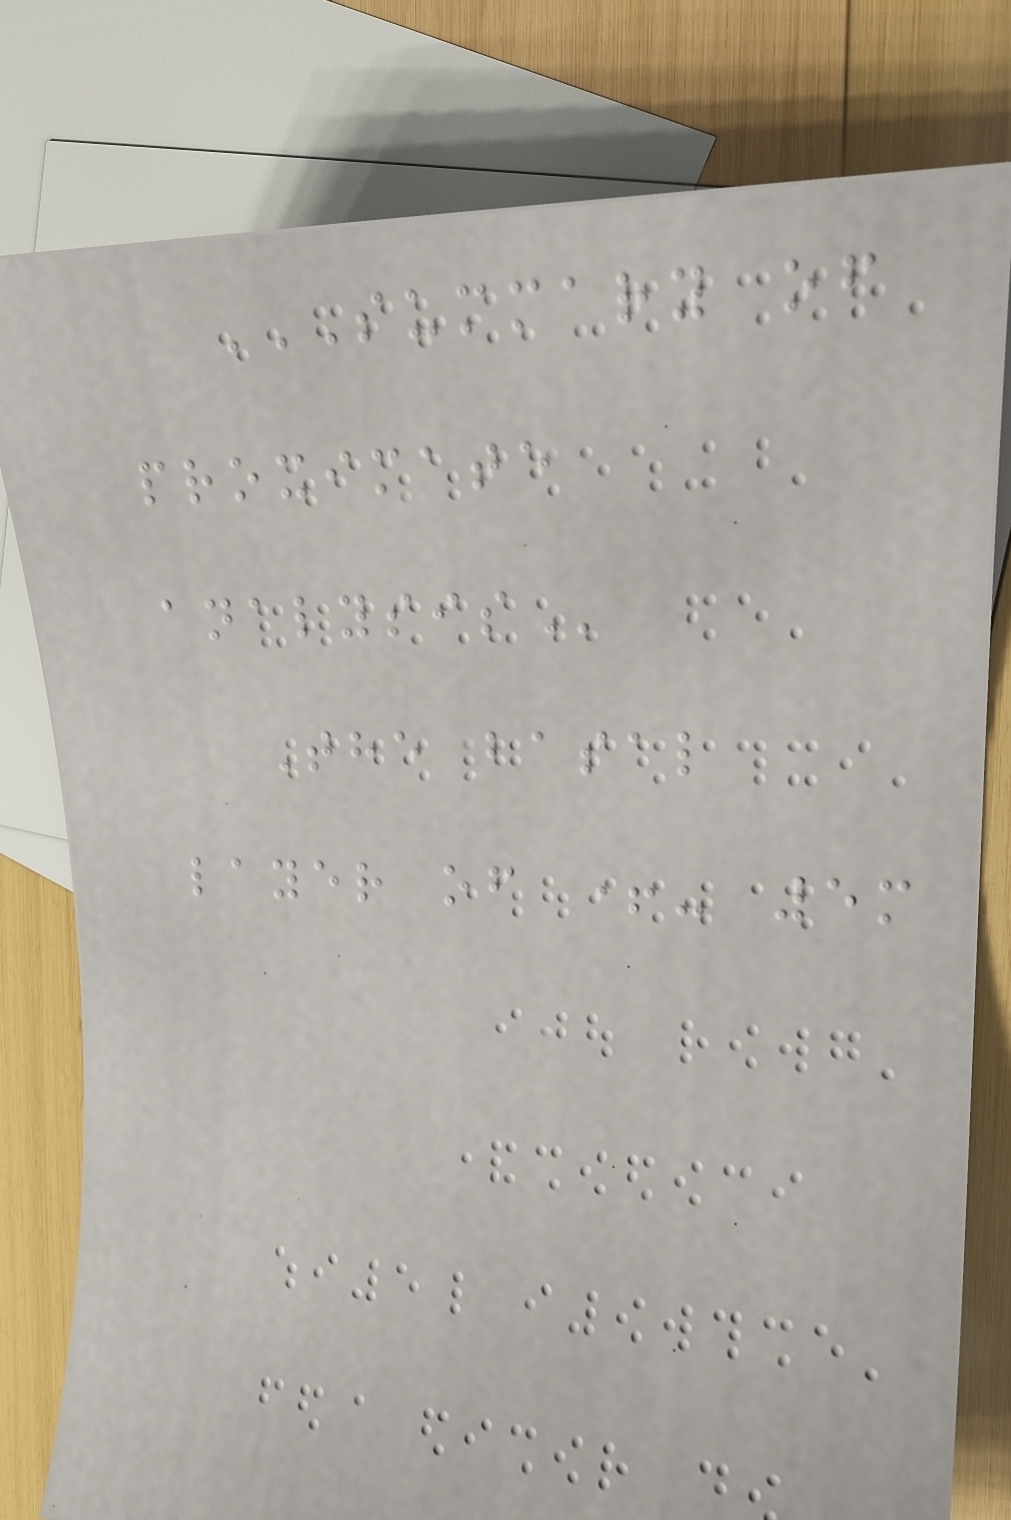SUMMARY OF
PROXIMATE
ANALYSIS
The basal
layer of +- 5m
